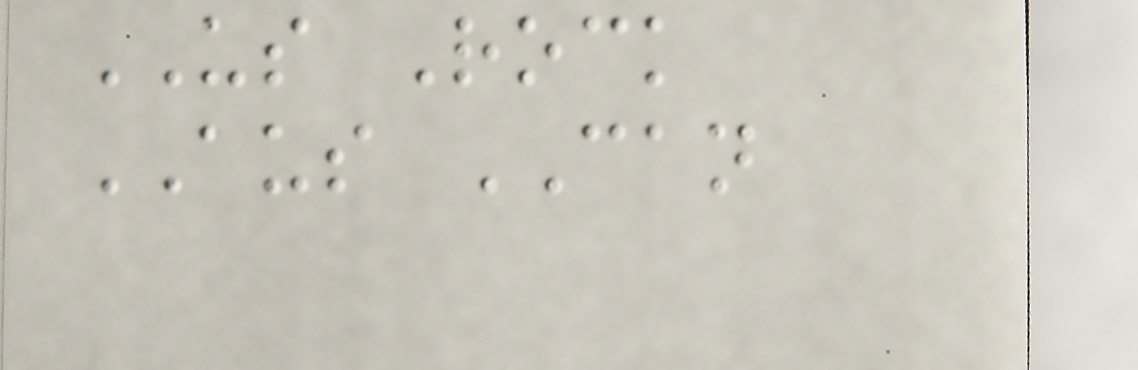US Rock
AUS CAN
